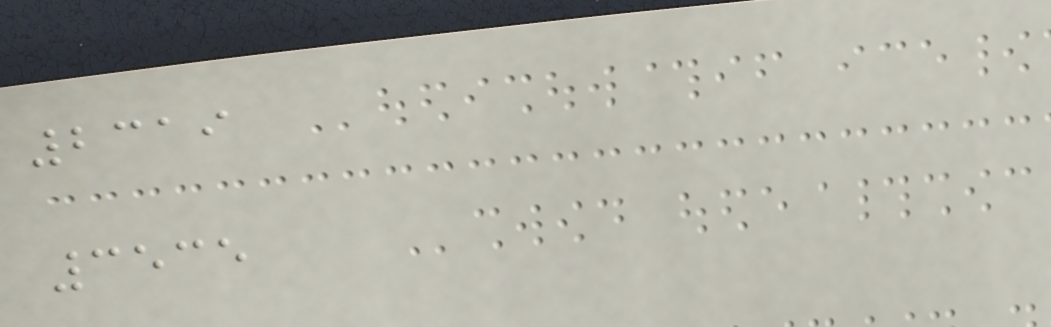2319
3535
